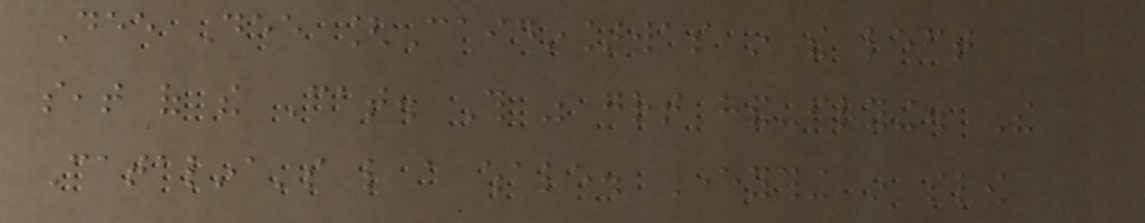Dee Dee [Caidin]was in the left
seat of the Cat. This was great hand-flying. The
Catalina's like a whale. Everything in slow
